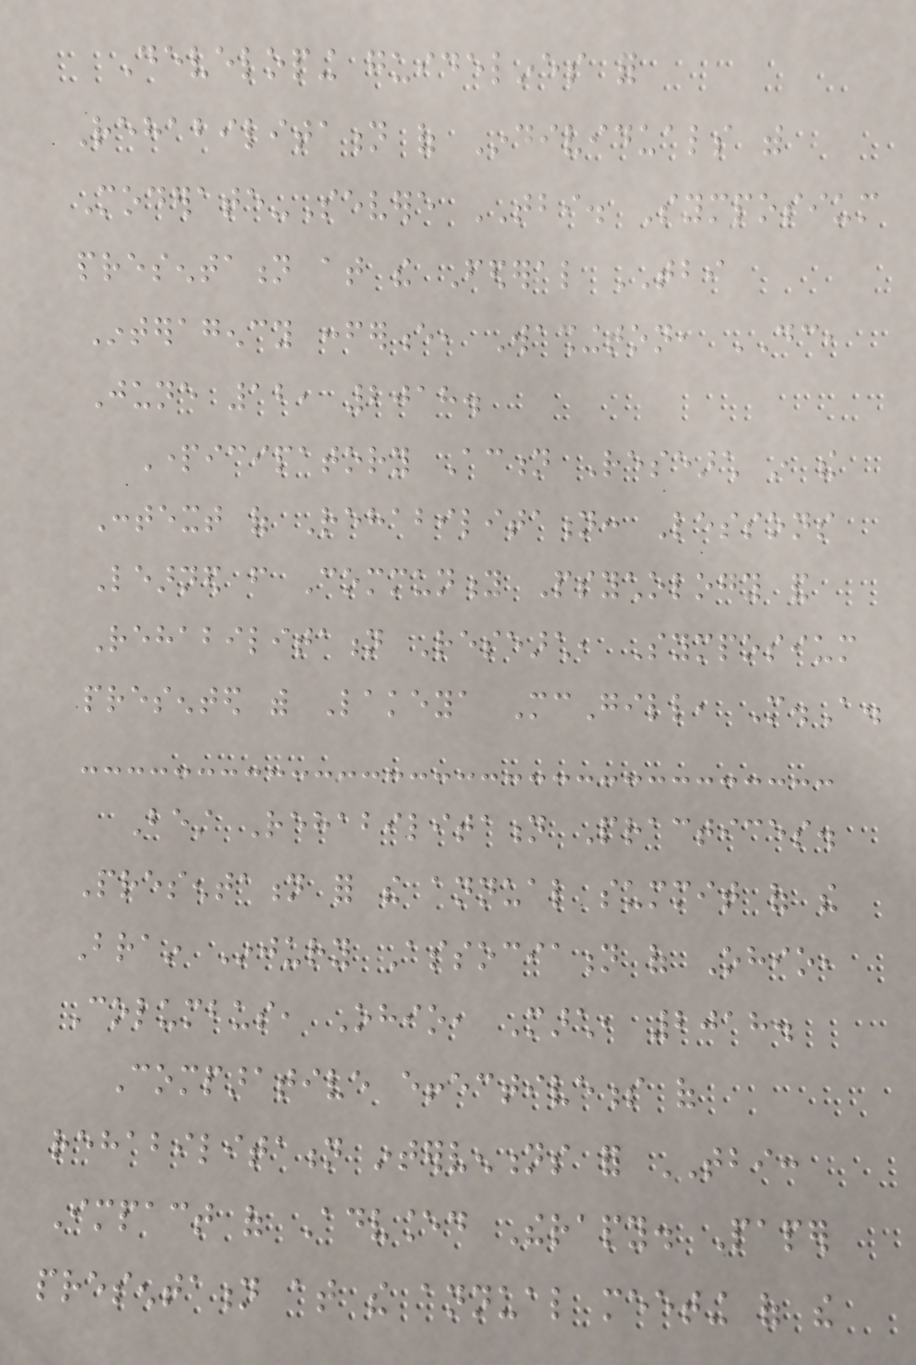Developing guidelines for
Rehabilitation of Individuals with
Moderate-Severe TBI. Symposium
presentation at the Federal TBI
Interagency conference, Washington, DC,
June 12, 2018.
Participatory Action Research in the
Context of Rehabilitation: Lessons
Learned from Community Psychology and
Rehabilitation Research, Symposium
presented with Lakeya McGill, M.A.
Best Rehabilitation Practices.
Presentation for the annual summit of the
Brain Injury Association of Ohio,
Columbus, Ohio, March, 2018.
Comparative effectiveness of
rehabilitation interventions for TBI:
Impact of Advanced Therapy. Paper
presentation at the annual meeting of the
